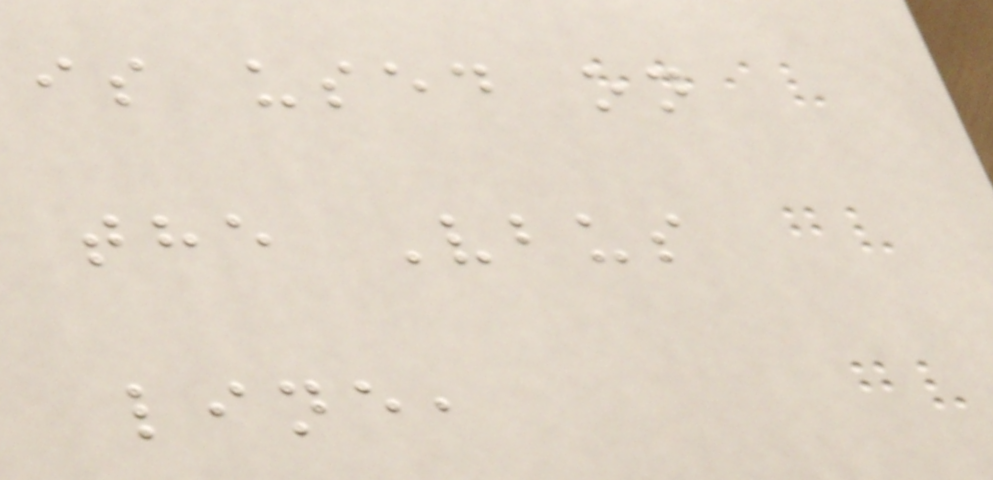is used on
the Vbus
line,
